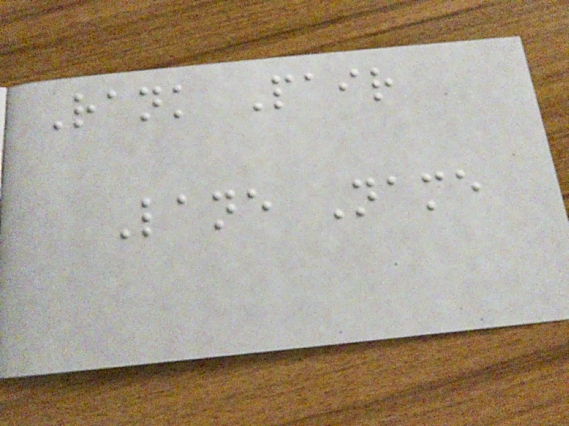Rank Pair
Lane Name
